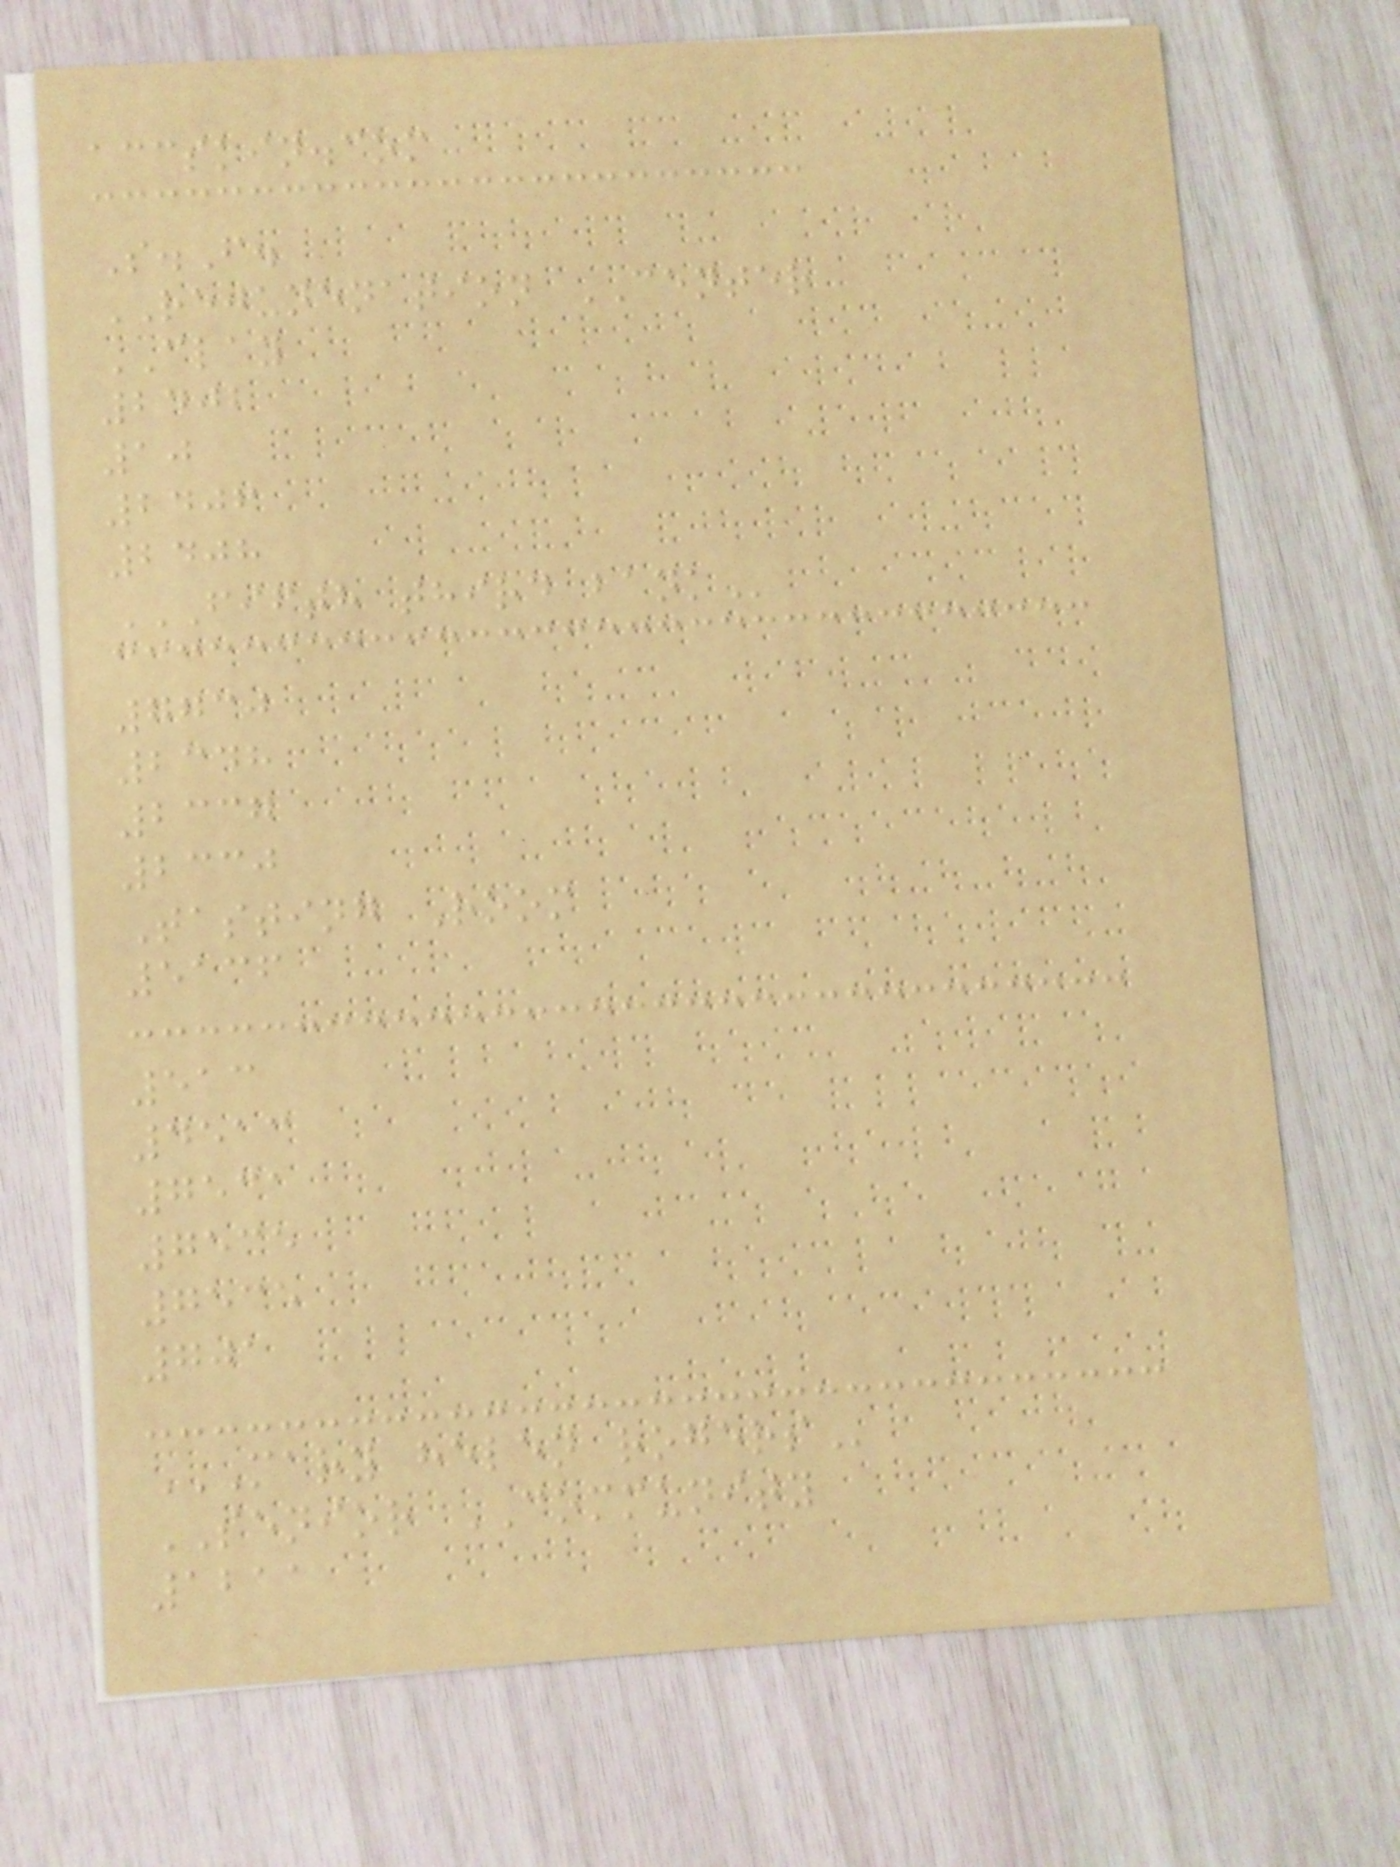accskin.com
S.F.
REJUNENATION CENTER
CLAY
2402
10
2406
2408
FIFTH THIRD BANK
7730
2348
2337
2330
Tasting Room
5136
513
4513
7531
7535
7535
701
MARY HELEN ROGERS
SENIOR COMMUNITY
1211
